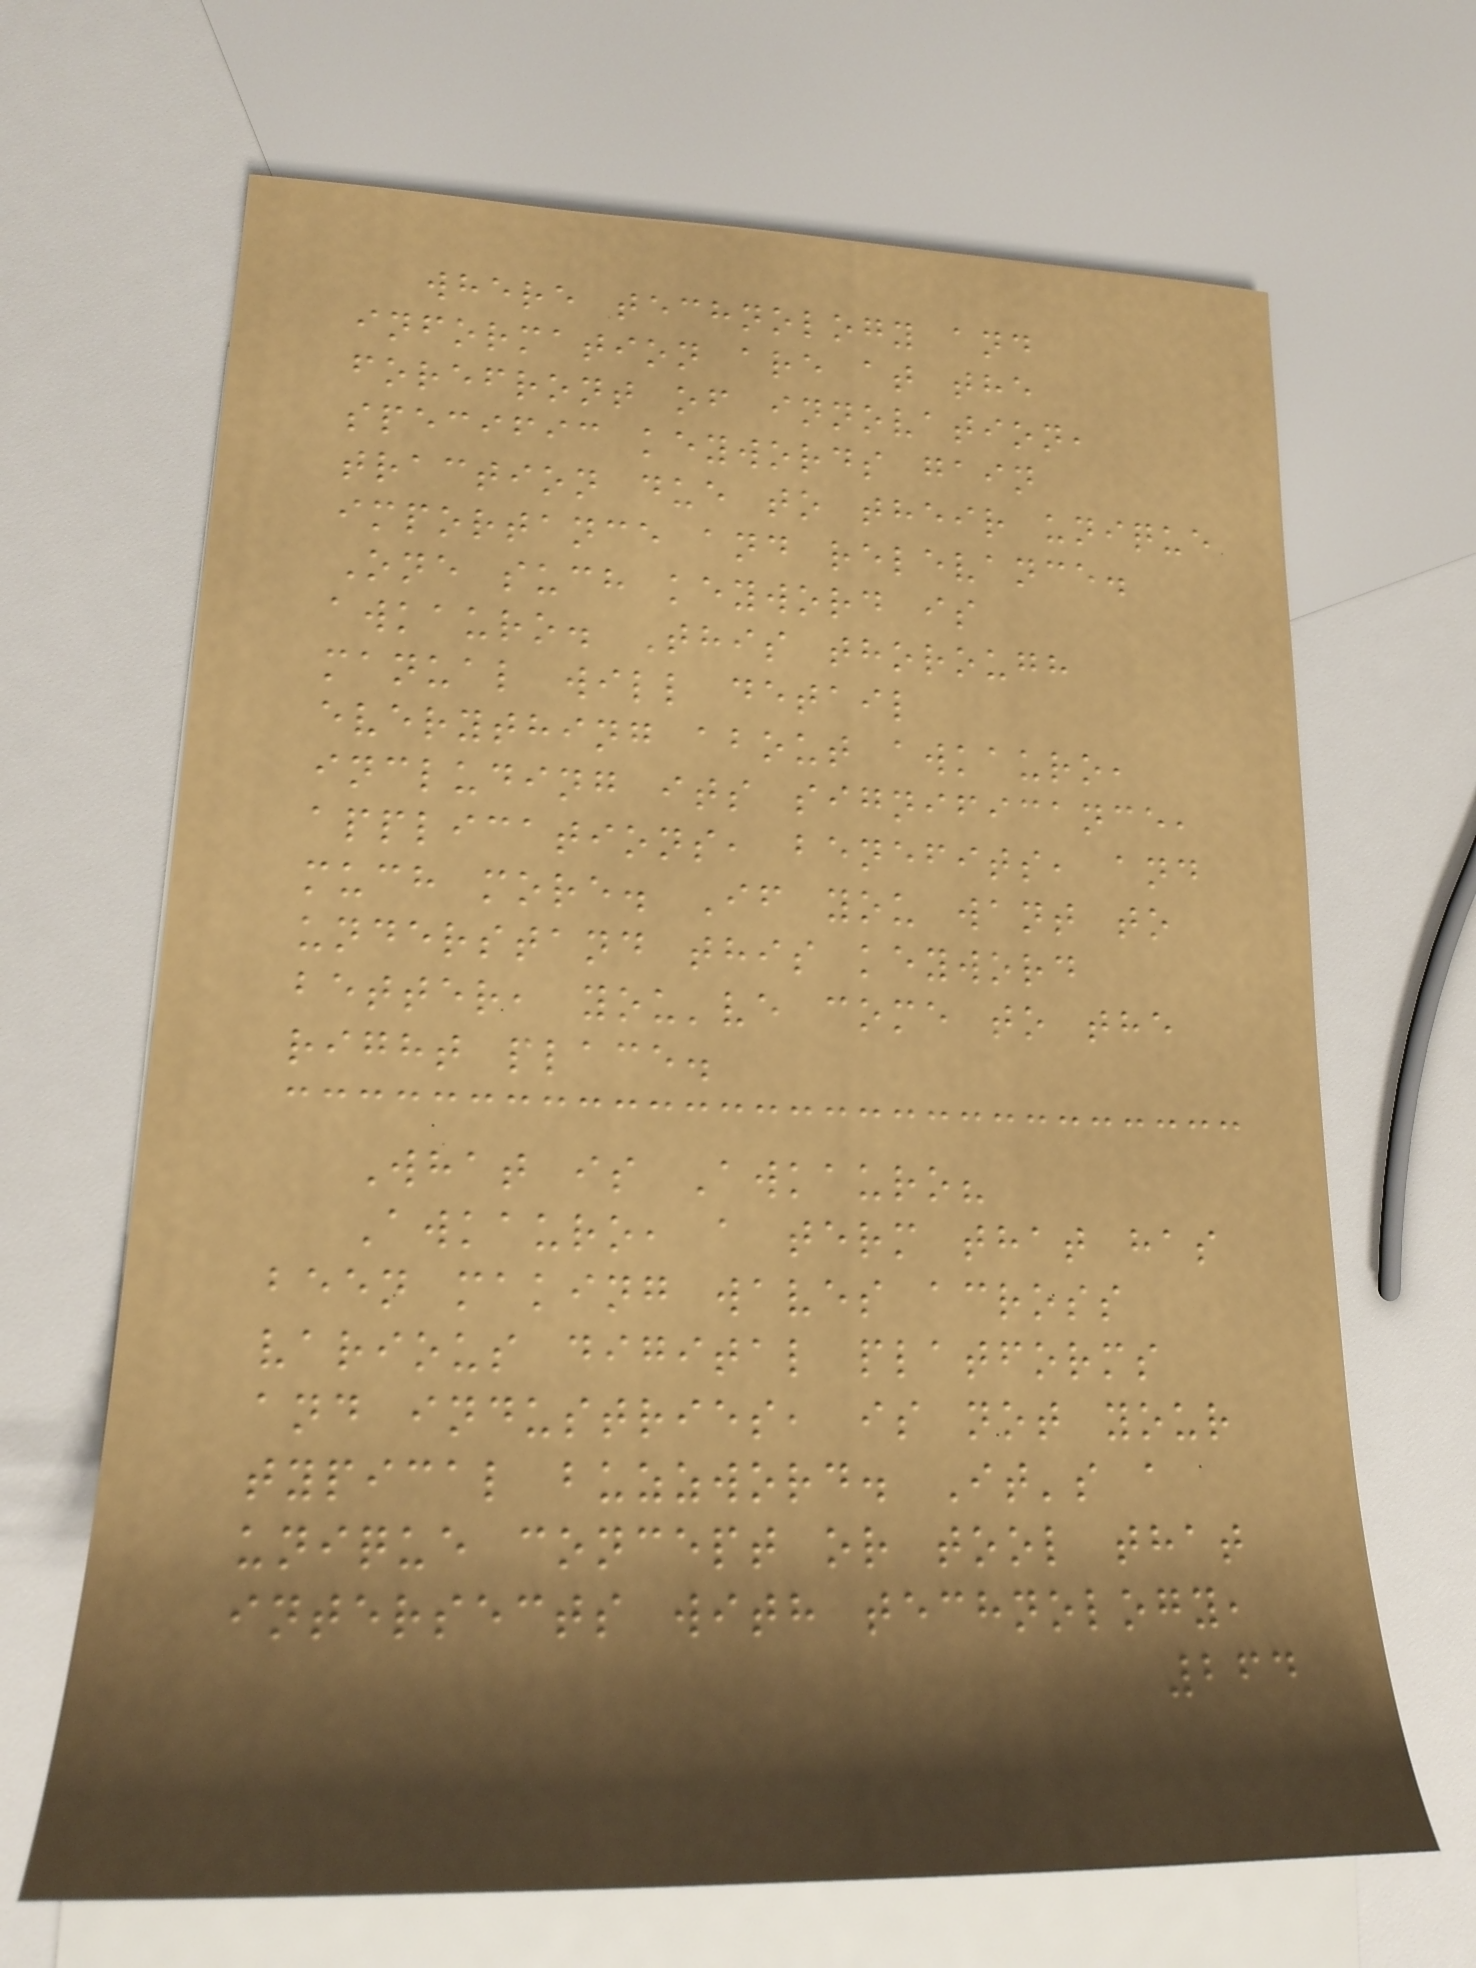where technology and
information are at the
forefront of innovation,
specific keywords gain
traction due to their unique
importance and relevance.
One such keyword is
awkauro. This thorough
manual will detail
everything about awkauro,
including its significance,
applications, benefits, and
much more. If you want to
understand this keyword
better, you've come to the
right place.
What is Awkauro?
Awkauro, a term that has
been making waves across
various digital platforms
and industries, is not your
typical buzzword. It's a
unique concept or tool that
intersects with technology,
264
